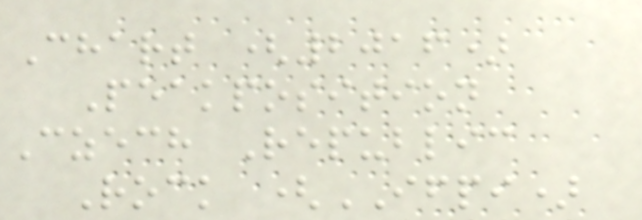Chart (2016)
Peakposition
Czech Republic
Rock (IFPI)
